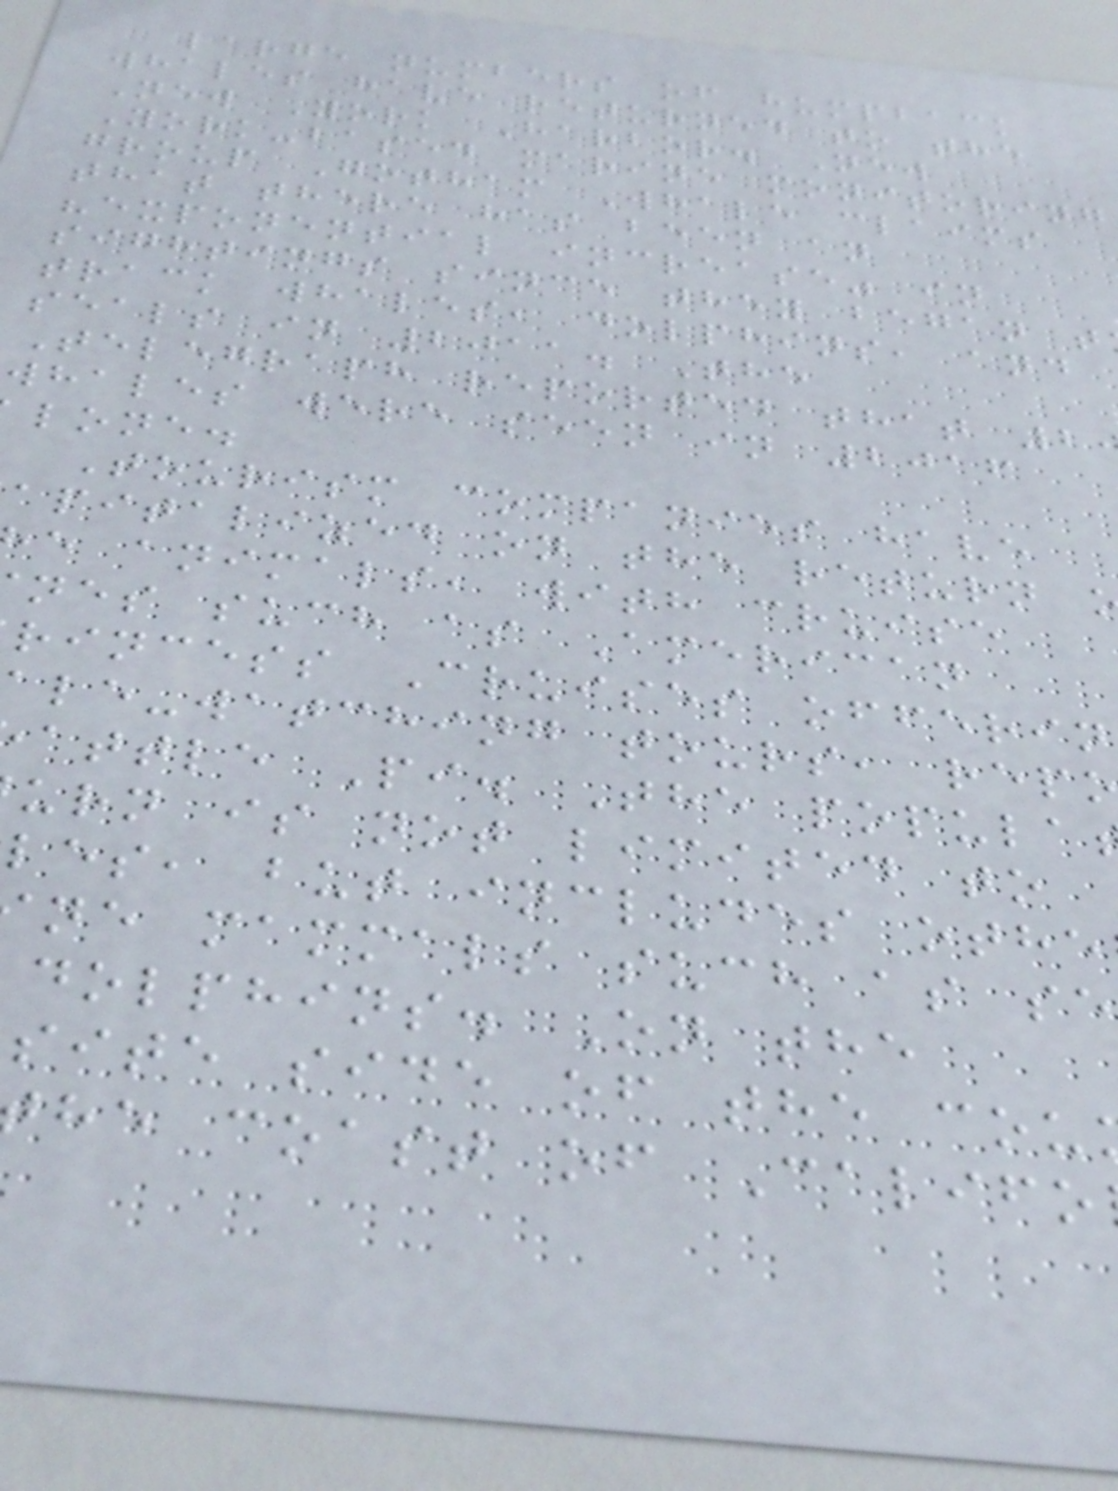large numbers of humpback
whales have returned to the
New York Harbor. New
York-based marine monitoring
group Gotham Whale claims
that there has been an
"exponential increase" in
sightings since they began t
track whales, dolphins, and
seals in 2011. The
Telegraph reported that 2
whales were seen in 2016
lone.
Tourism companies have
apitalized on the return
e animals, with cruise
nes such as American
rincess Cruises offerin
le-watching tours, rep
attle Pi. The popula
urn is not limited to
les, but includes othe
ne mammals such as se
dolphins. On the
site side of the cou
he coast of Califo
